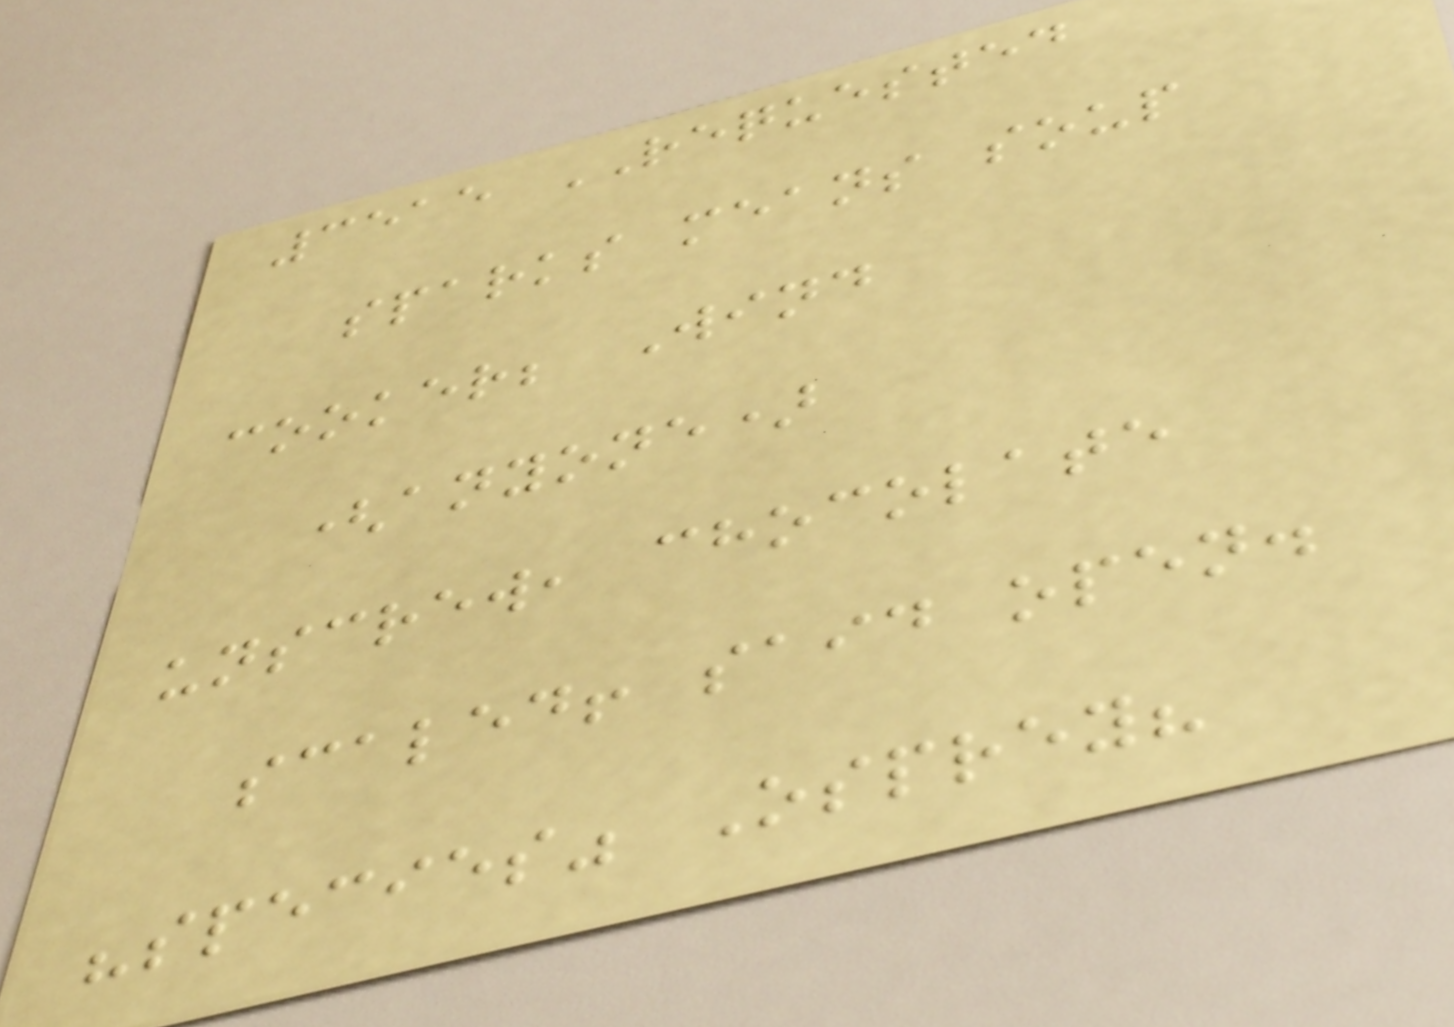3515 REQUESTED
sparks means soup
cooker; Wind
(anyone)
unscrew, chocolate
scaled! said open.
"species" Osprey?
